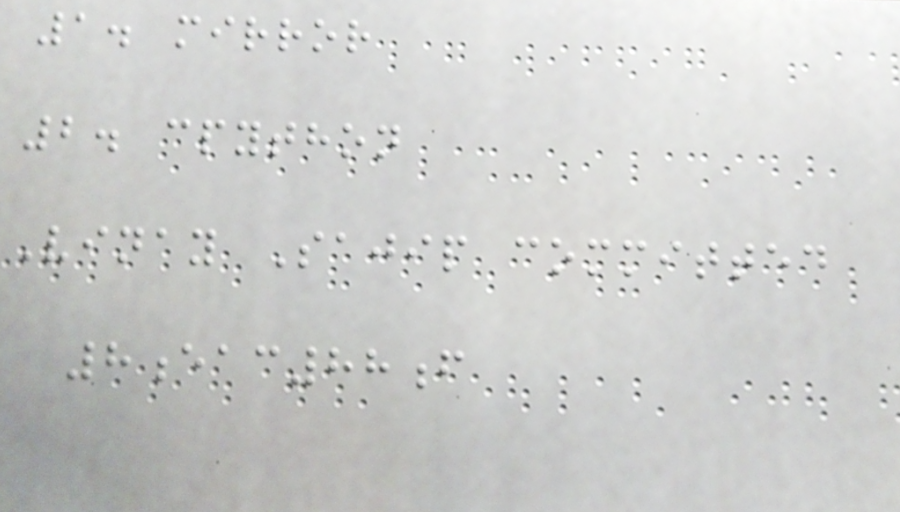1. mirror
2. cpython
Vinay Sajip committed
8eac88f
